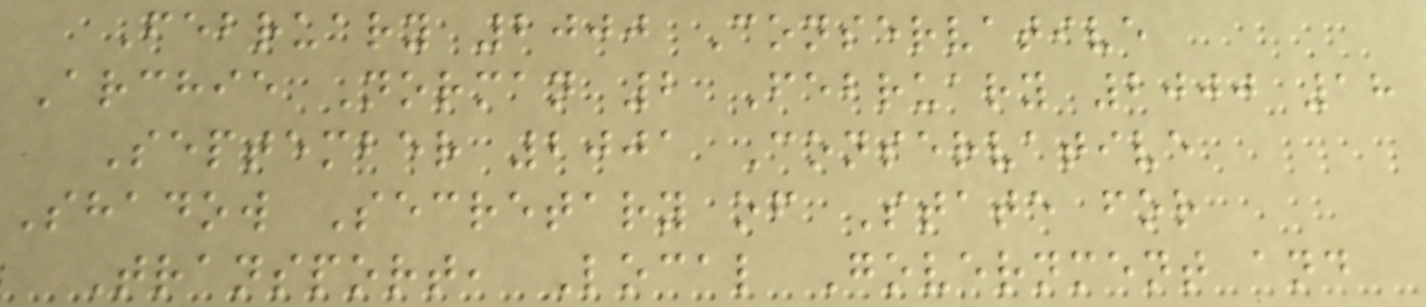February 2000 Conservative
Archie Norman 2 February 2000 18
September 2001 Conservative
Shadow Secretary of State for
Transport, Local Government and
